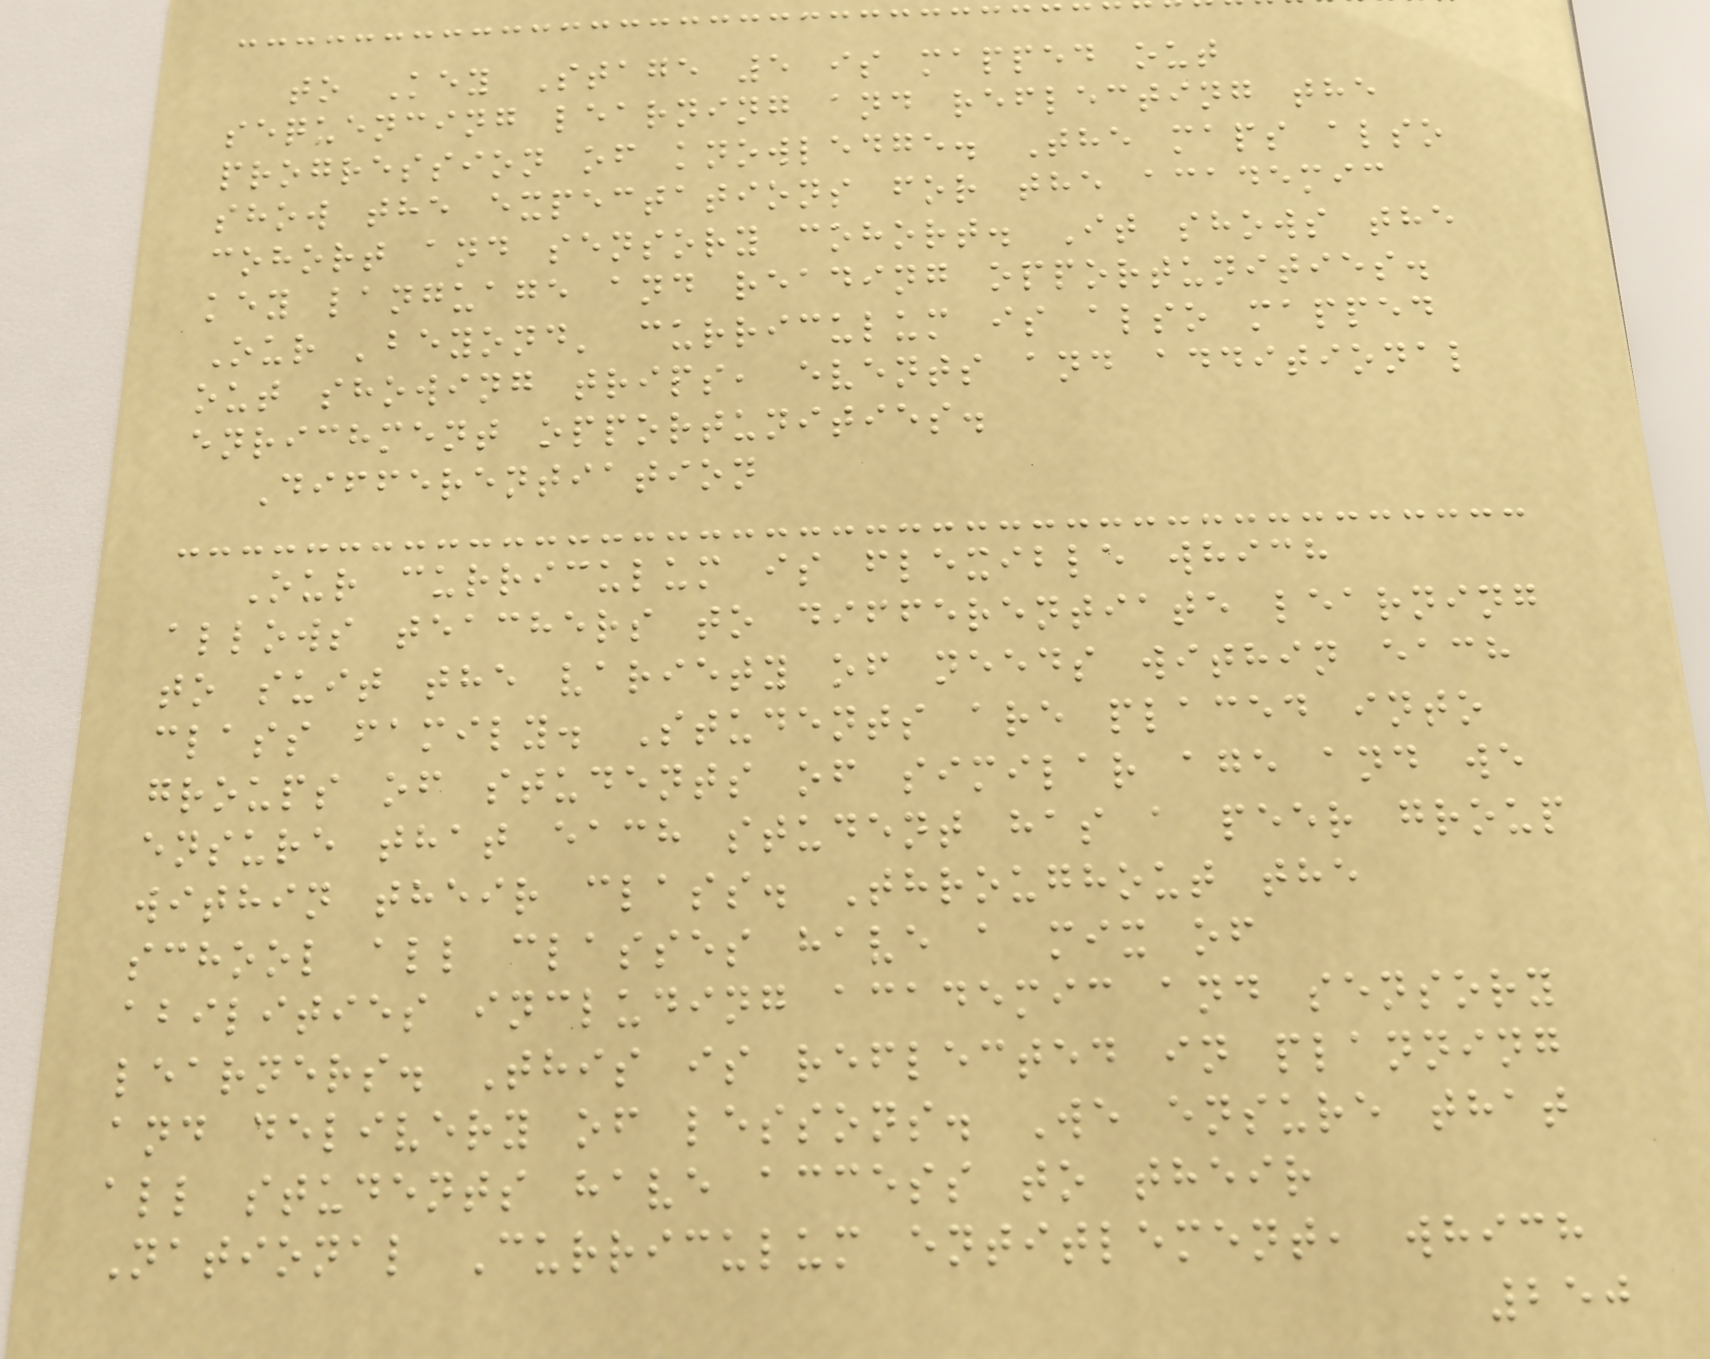to Key Stage 5 is mapped out
sequencing learning and reflecting the
progression of knowledge. The maps also
show the expectations for the academic
cohort and sensory cohort. It shows the
key language and reading opportunities.
Our 'beyond' curriculum is also mapped
out showing trips, events and additional
enrichment opportunities.
Differentiation
Our curriculum is flexible which
allows teachers to differentiate learning
to suit the variety of needs within each
class family. Students are placed into
groups of students of similar age and we
ensure that each student has a peer group
within their class. Throughout the
school all classes have a mix of
abilities including academic and sensory
learners. This is reflected in planning
and delivery of lessons. We ensure that
all students have access to their
National Curriculum entitlement, which
250
